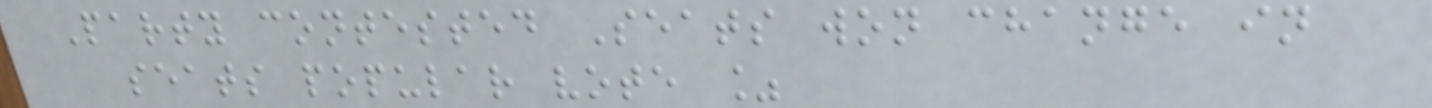Party contested Seats won change in
seats popular vote %
